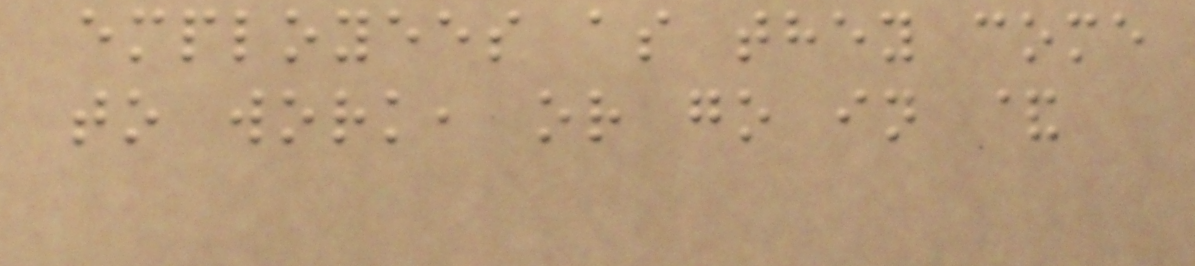employees as they come
to work, or go in &
